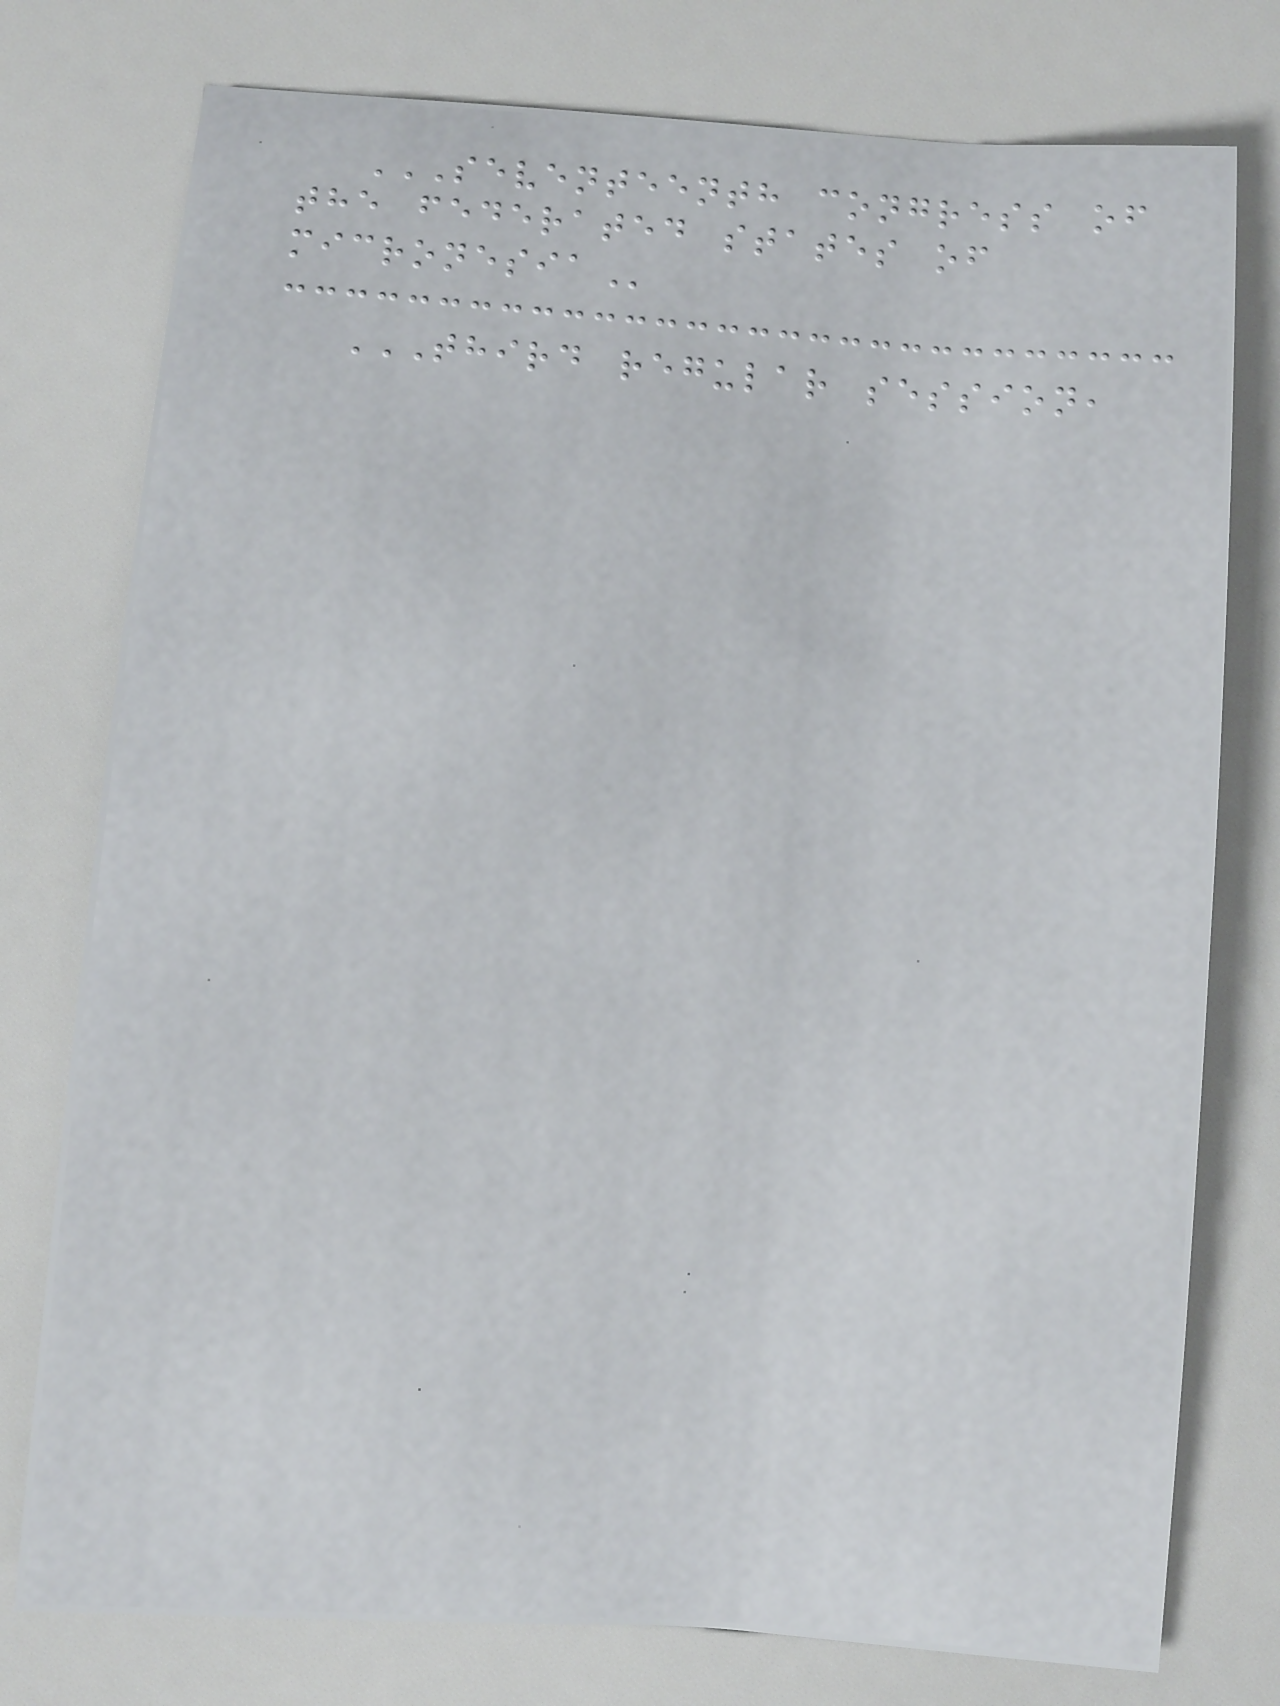SEVENTEENTH CONGRESS OF
THE FEDERATED STATES OF
MICRONESIA
THIRD REGULAR SESSION,
